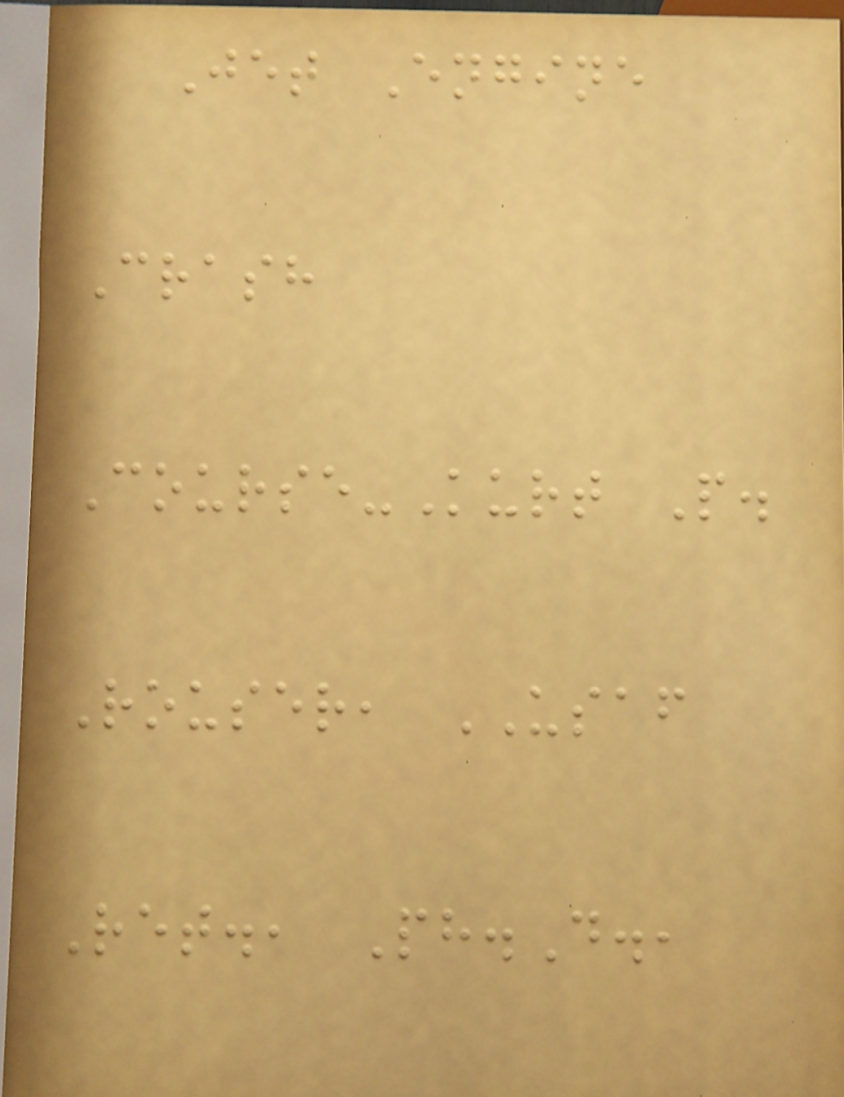Jet Engine
Crash
Course-Kurt P.
Rouser, USAF
Ret., Ph.D.,
